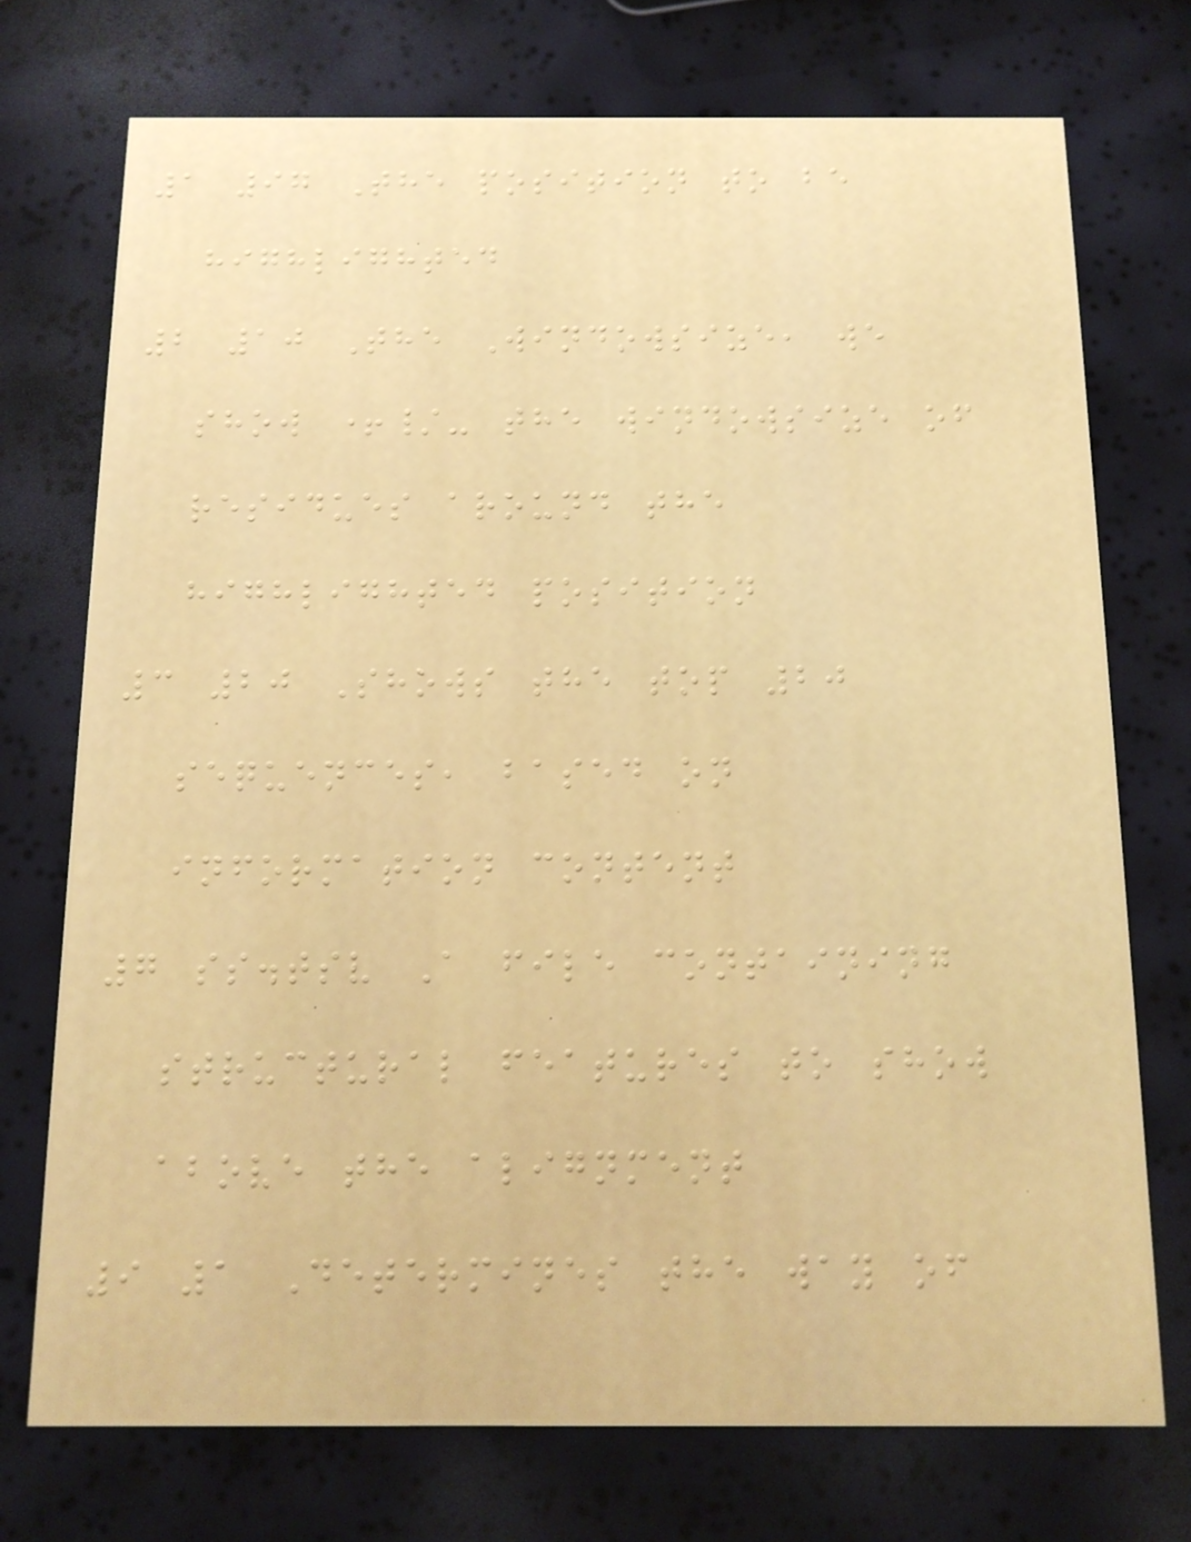1 97 The position to be
highlighted
2 10 The Windowsize, we
show +/- the windowsize of
residues around the
highlighted position
3 20 Shows the top 20
sequences, based on
information content
7 ss.tsv A file containing
structural features to show
above the alignment
9 1 Determines the way of
